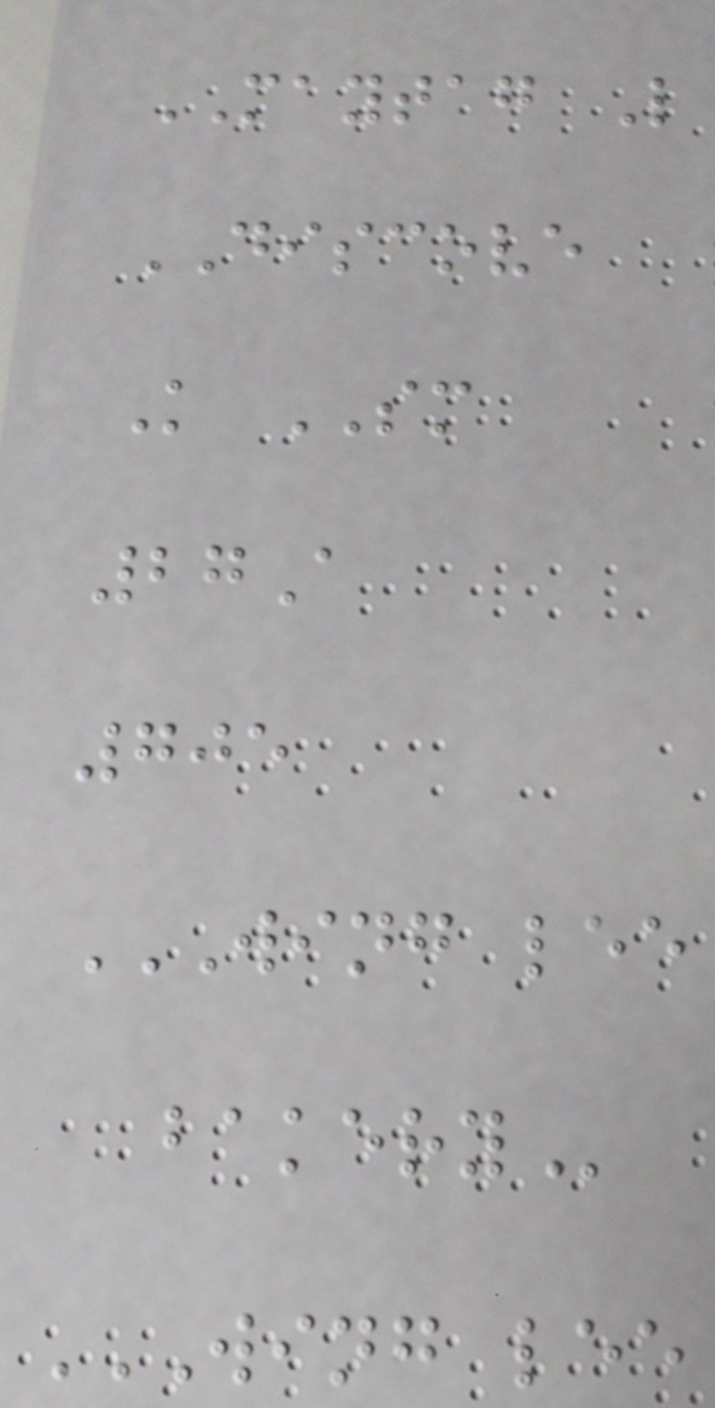MAYTAG L
DISCOVE
K SM
27A
705
WING LEE
BAKERY
WING LEE
